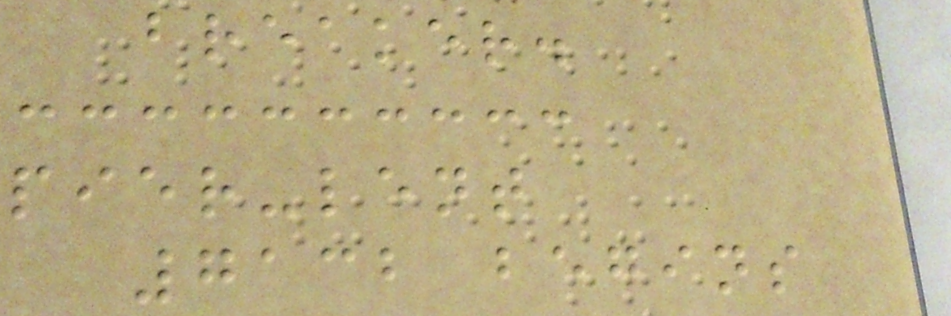breaker.
pier-lent
7132 begins
